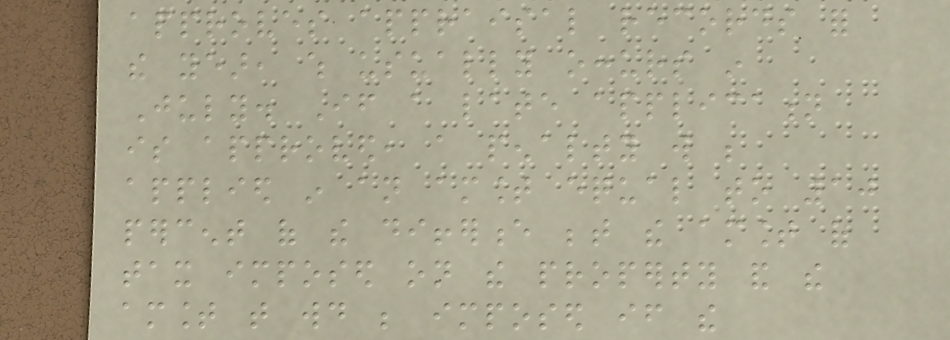approves appraisal records for
the year, which usually occurs in
July. If a late application
is approved, a penalty will be
applied in an amount equal to 10
percent of the difference between the amount of
tax imposed on the property and the
amount that would be imposed if the
